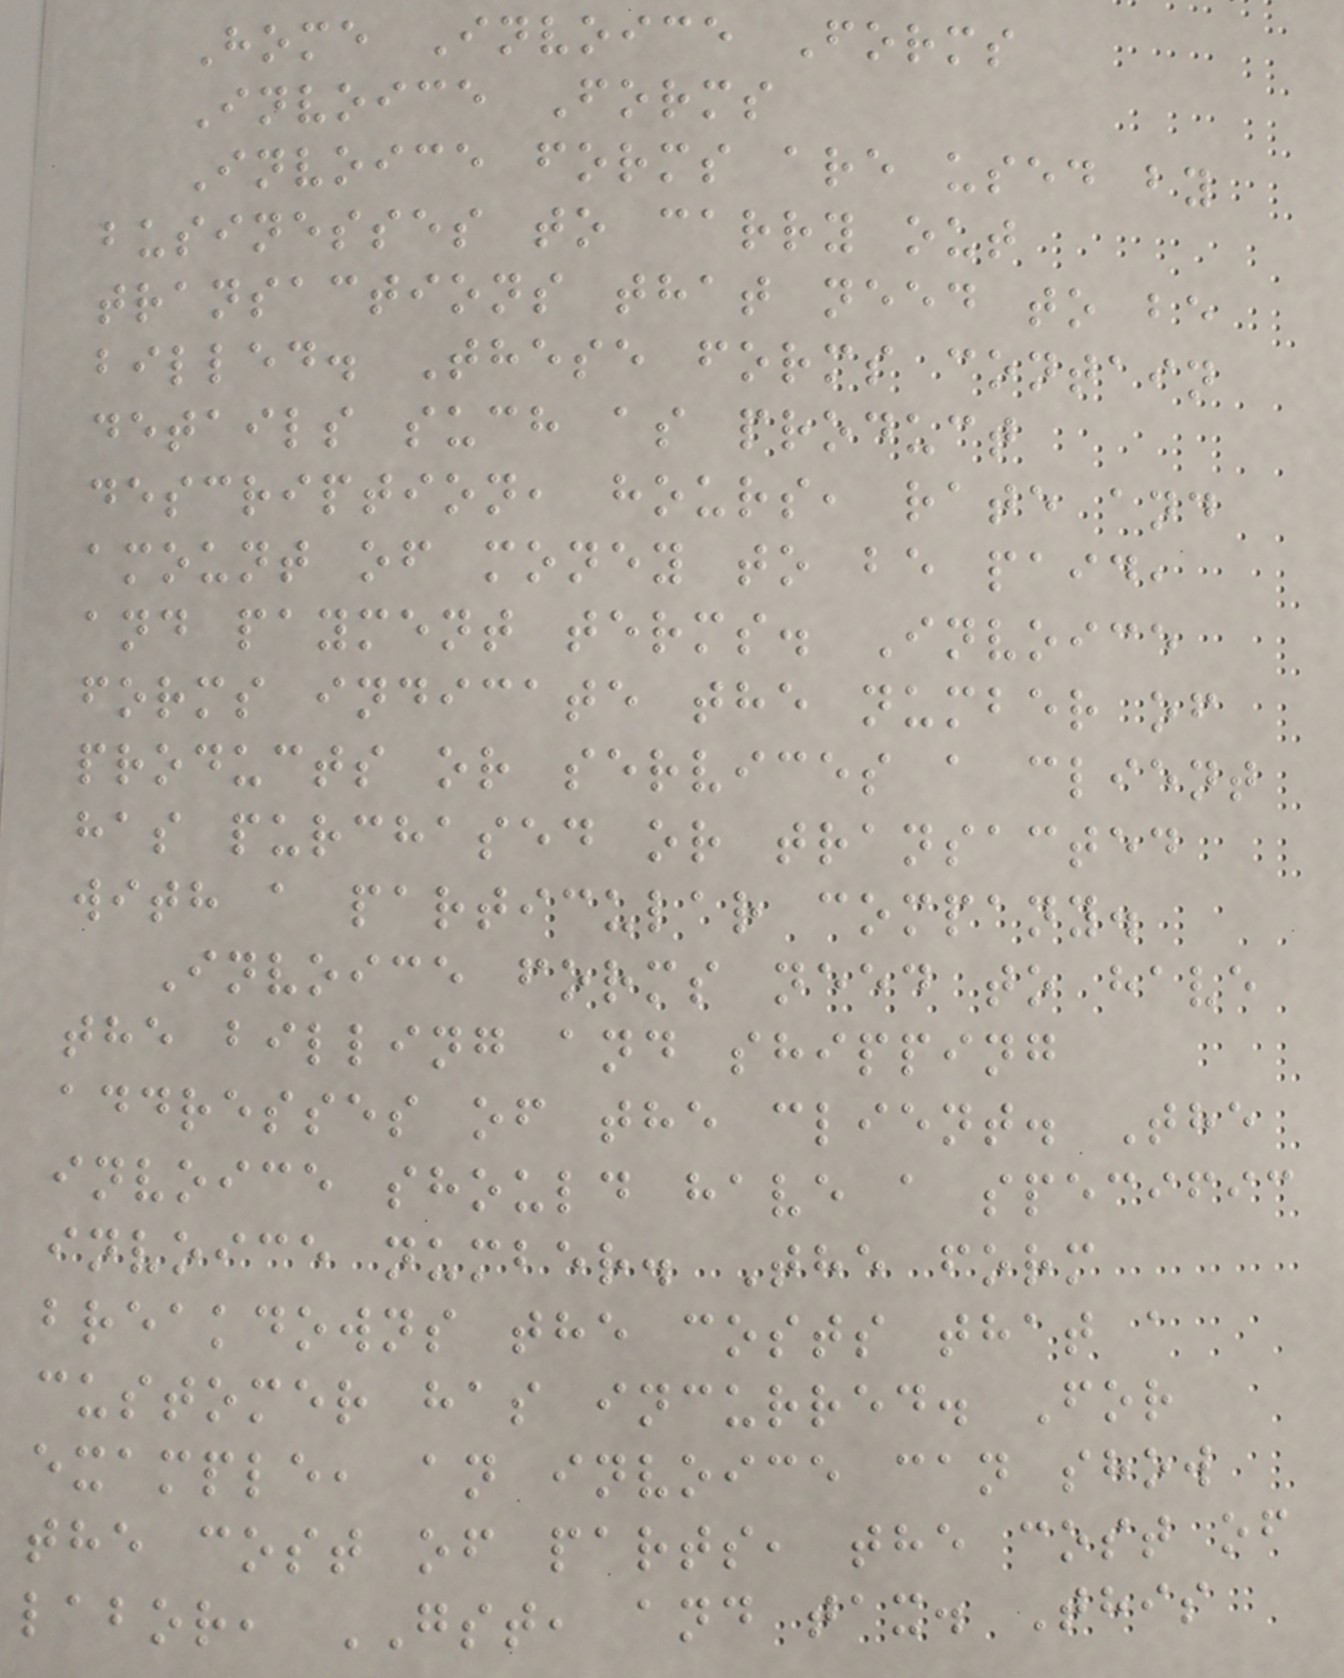Home Invoice Forms
Invoice Forms
Invoice forms are used by
businesses to carry out
transactions that need to be
billed. These forms contain
details such as product
description, hours, rate and
amount of money to be paid,
and payment terms. Invoice
forms indicate the number of
products or services a client
has purchased or transacted
with a particular company.
Invoice forms need to have
the billing and shipping
addresses of the client. The
invoice should have a specific
invoice number. The form
breakdowns the costs that a
customer has incurred. For
example, an invoice can show
the cost of parts, the cost of
labor, GST, and tax. This
